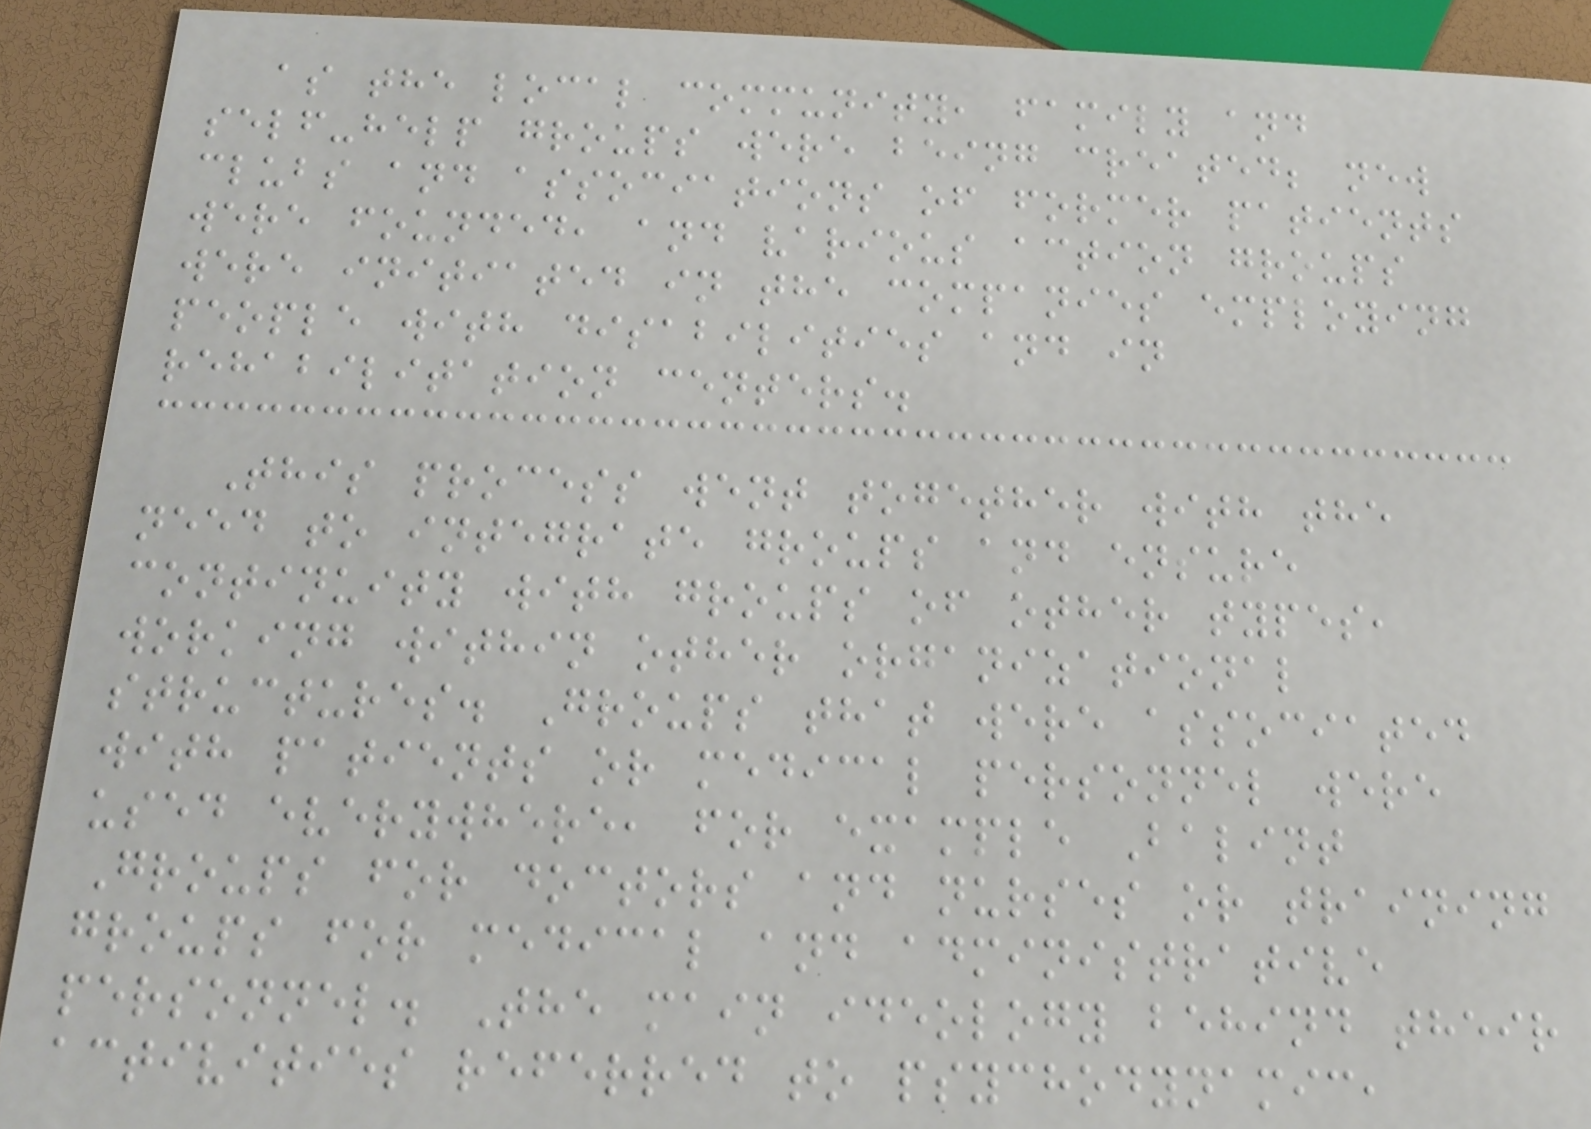as the local community, family and
self-help groups were being created; new
clubs and associations of former patients
were founded, and various action groups
were initiated in the companies employing
people with disabilities and in
rehabilitation centers.
This process went together with the
need to integrate groups and ensure
continuity with groups of other types,
working within other organizational
structures. Groups that were associated
with patients or medical personnel were
used everywhere, for example Balint
Groups for doctors and nurses or training
groups for medical and administrative
personnel. The main ideology behind their
activities referred to psychodynamic,
